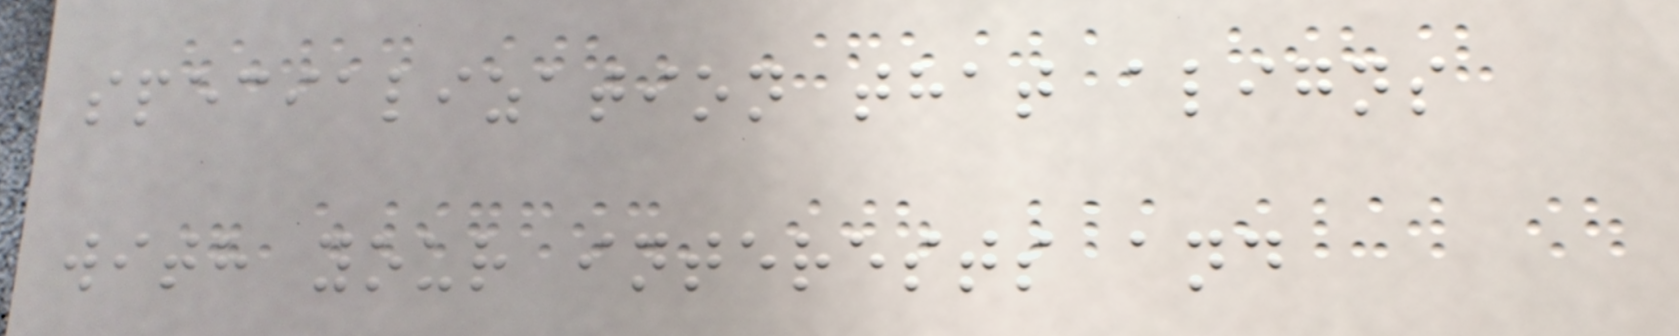specialization that aligns
with your interests and
